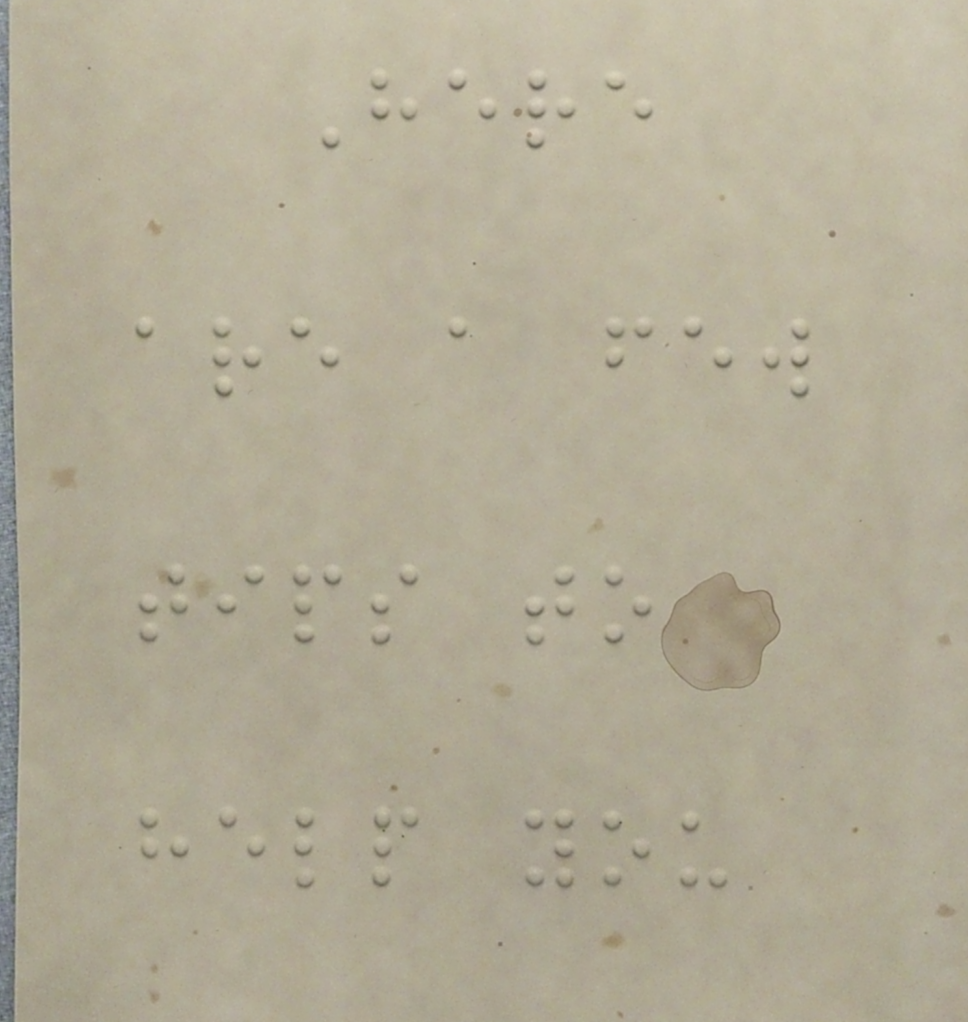Here
are a few
tips to
help you
